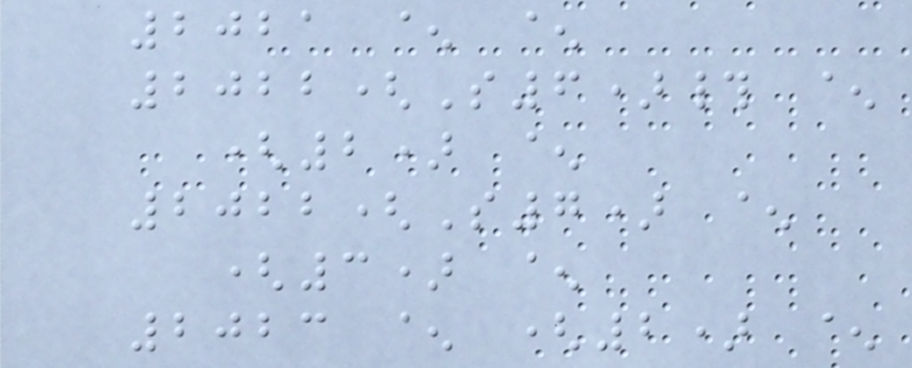2021 ^ ^
2022(S6)# ^
(2) ^
2022(S7) ^
(3) ^
2023 ^ (2) ^
